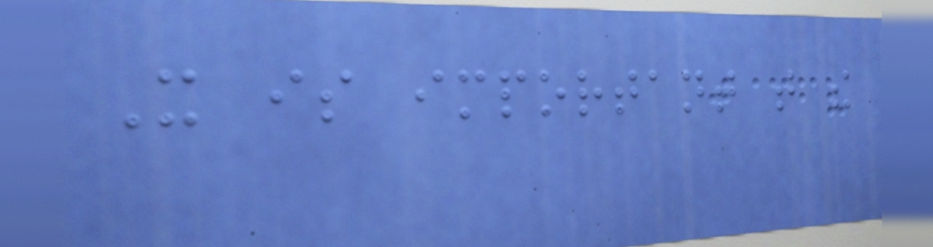It is important that the
